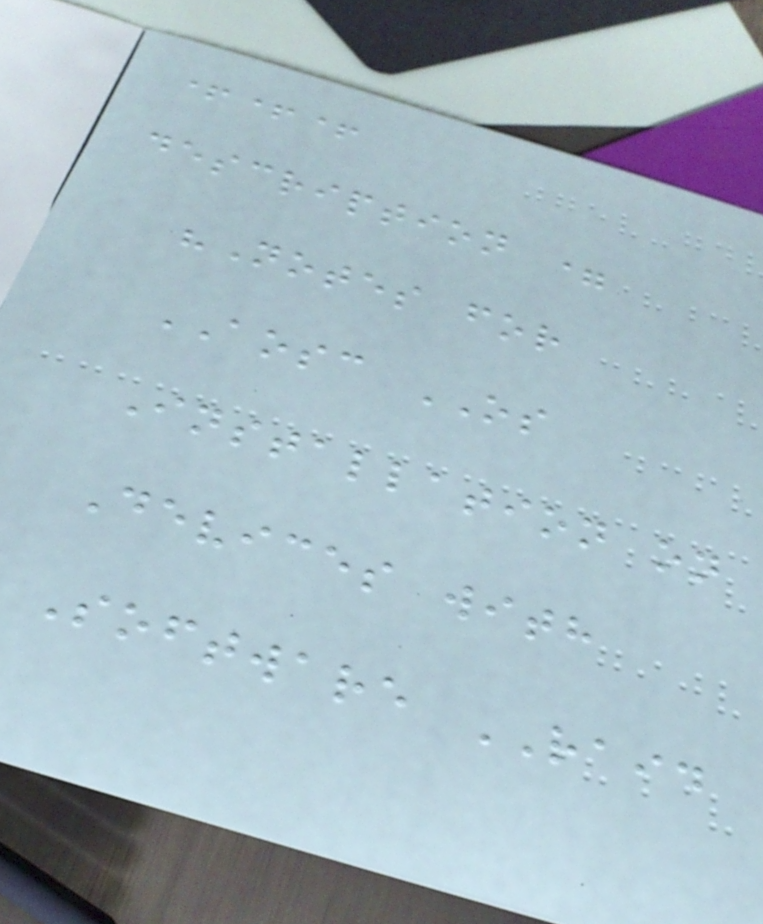+++
description =
"Notes for
AOSC OS
Installation on
Devices with
Software RAID
